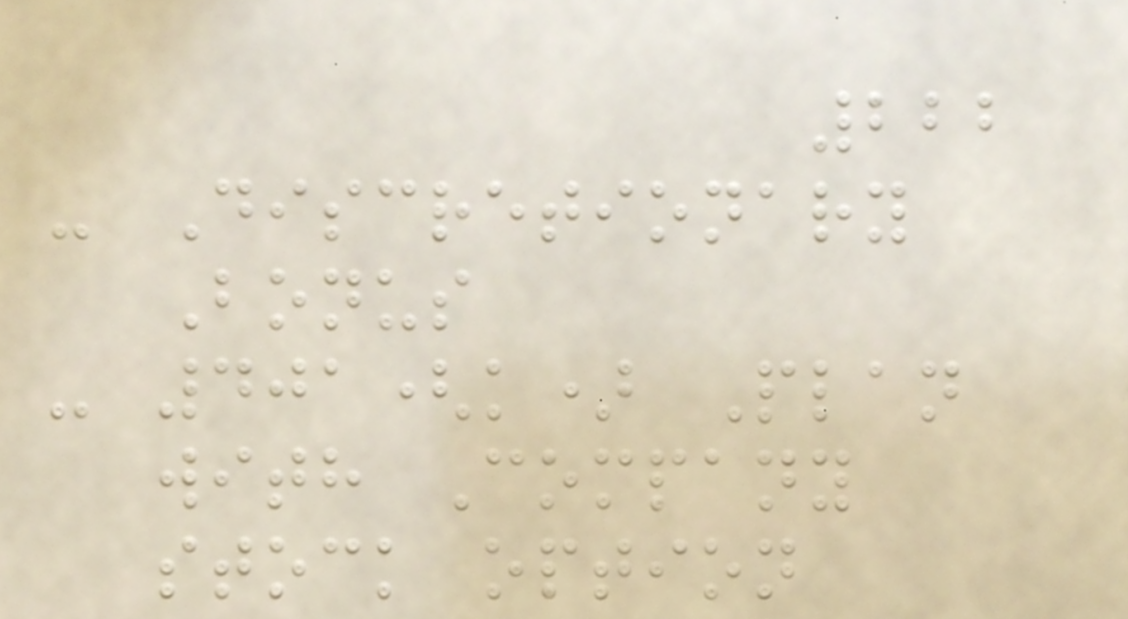222
- Discretionary
Bonus
- 401(k) Plan
with Company
stock option
